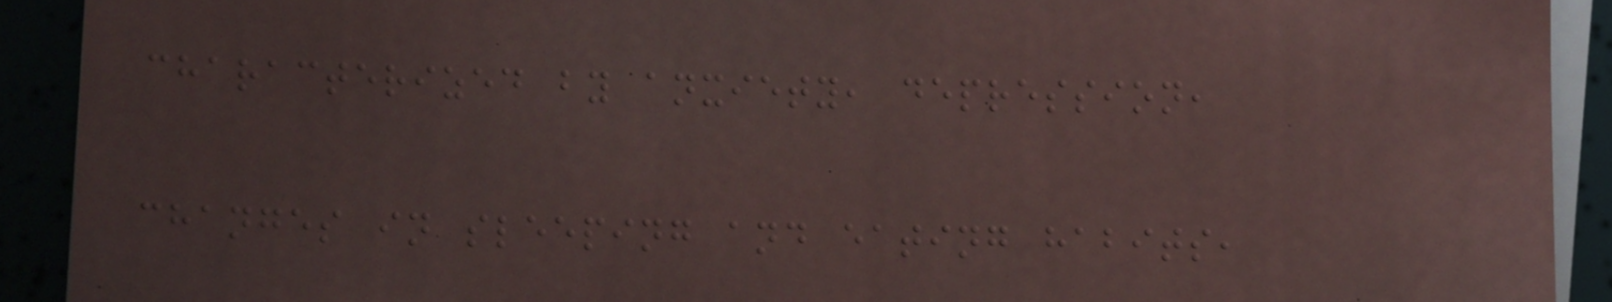characterized by anxiety, depression,
changes in sleeping and eating habits,
